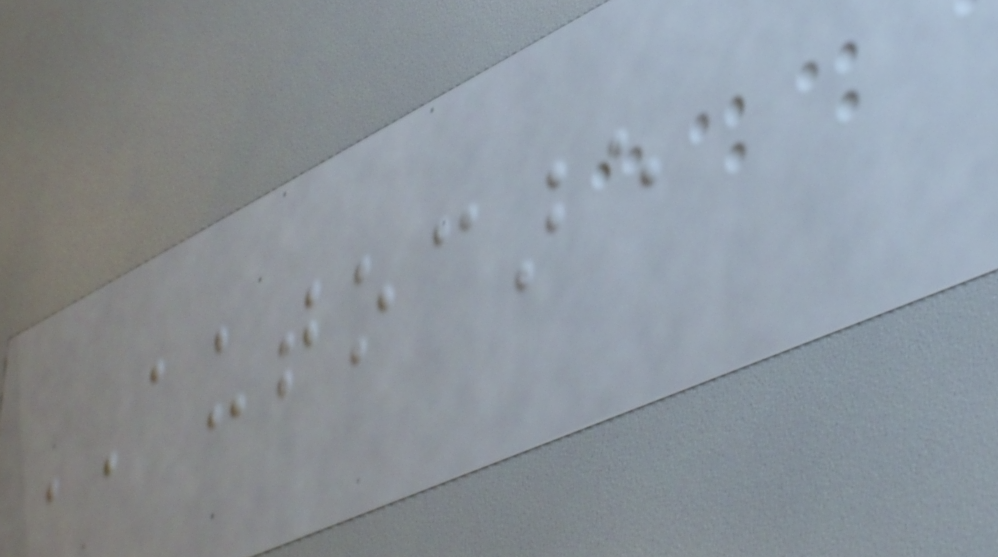AUTOCARE
